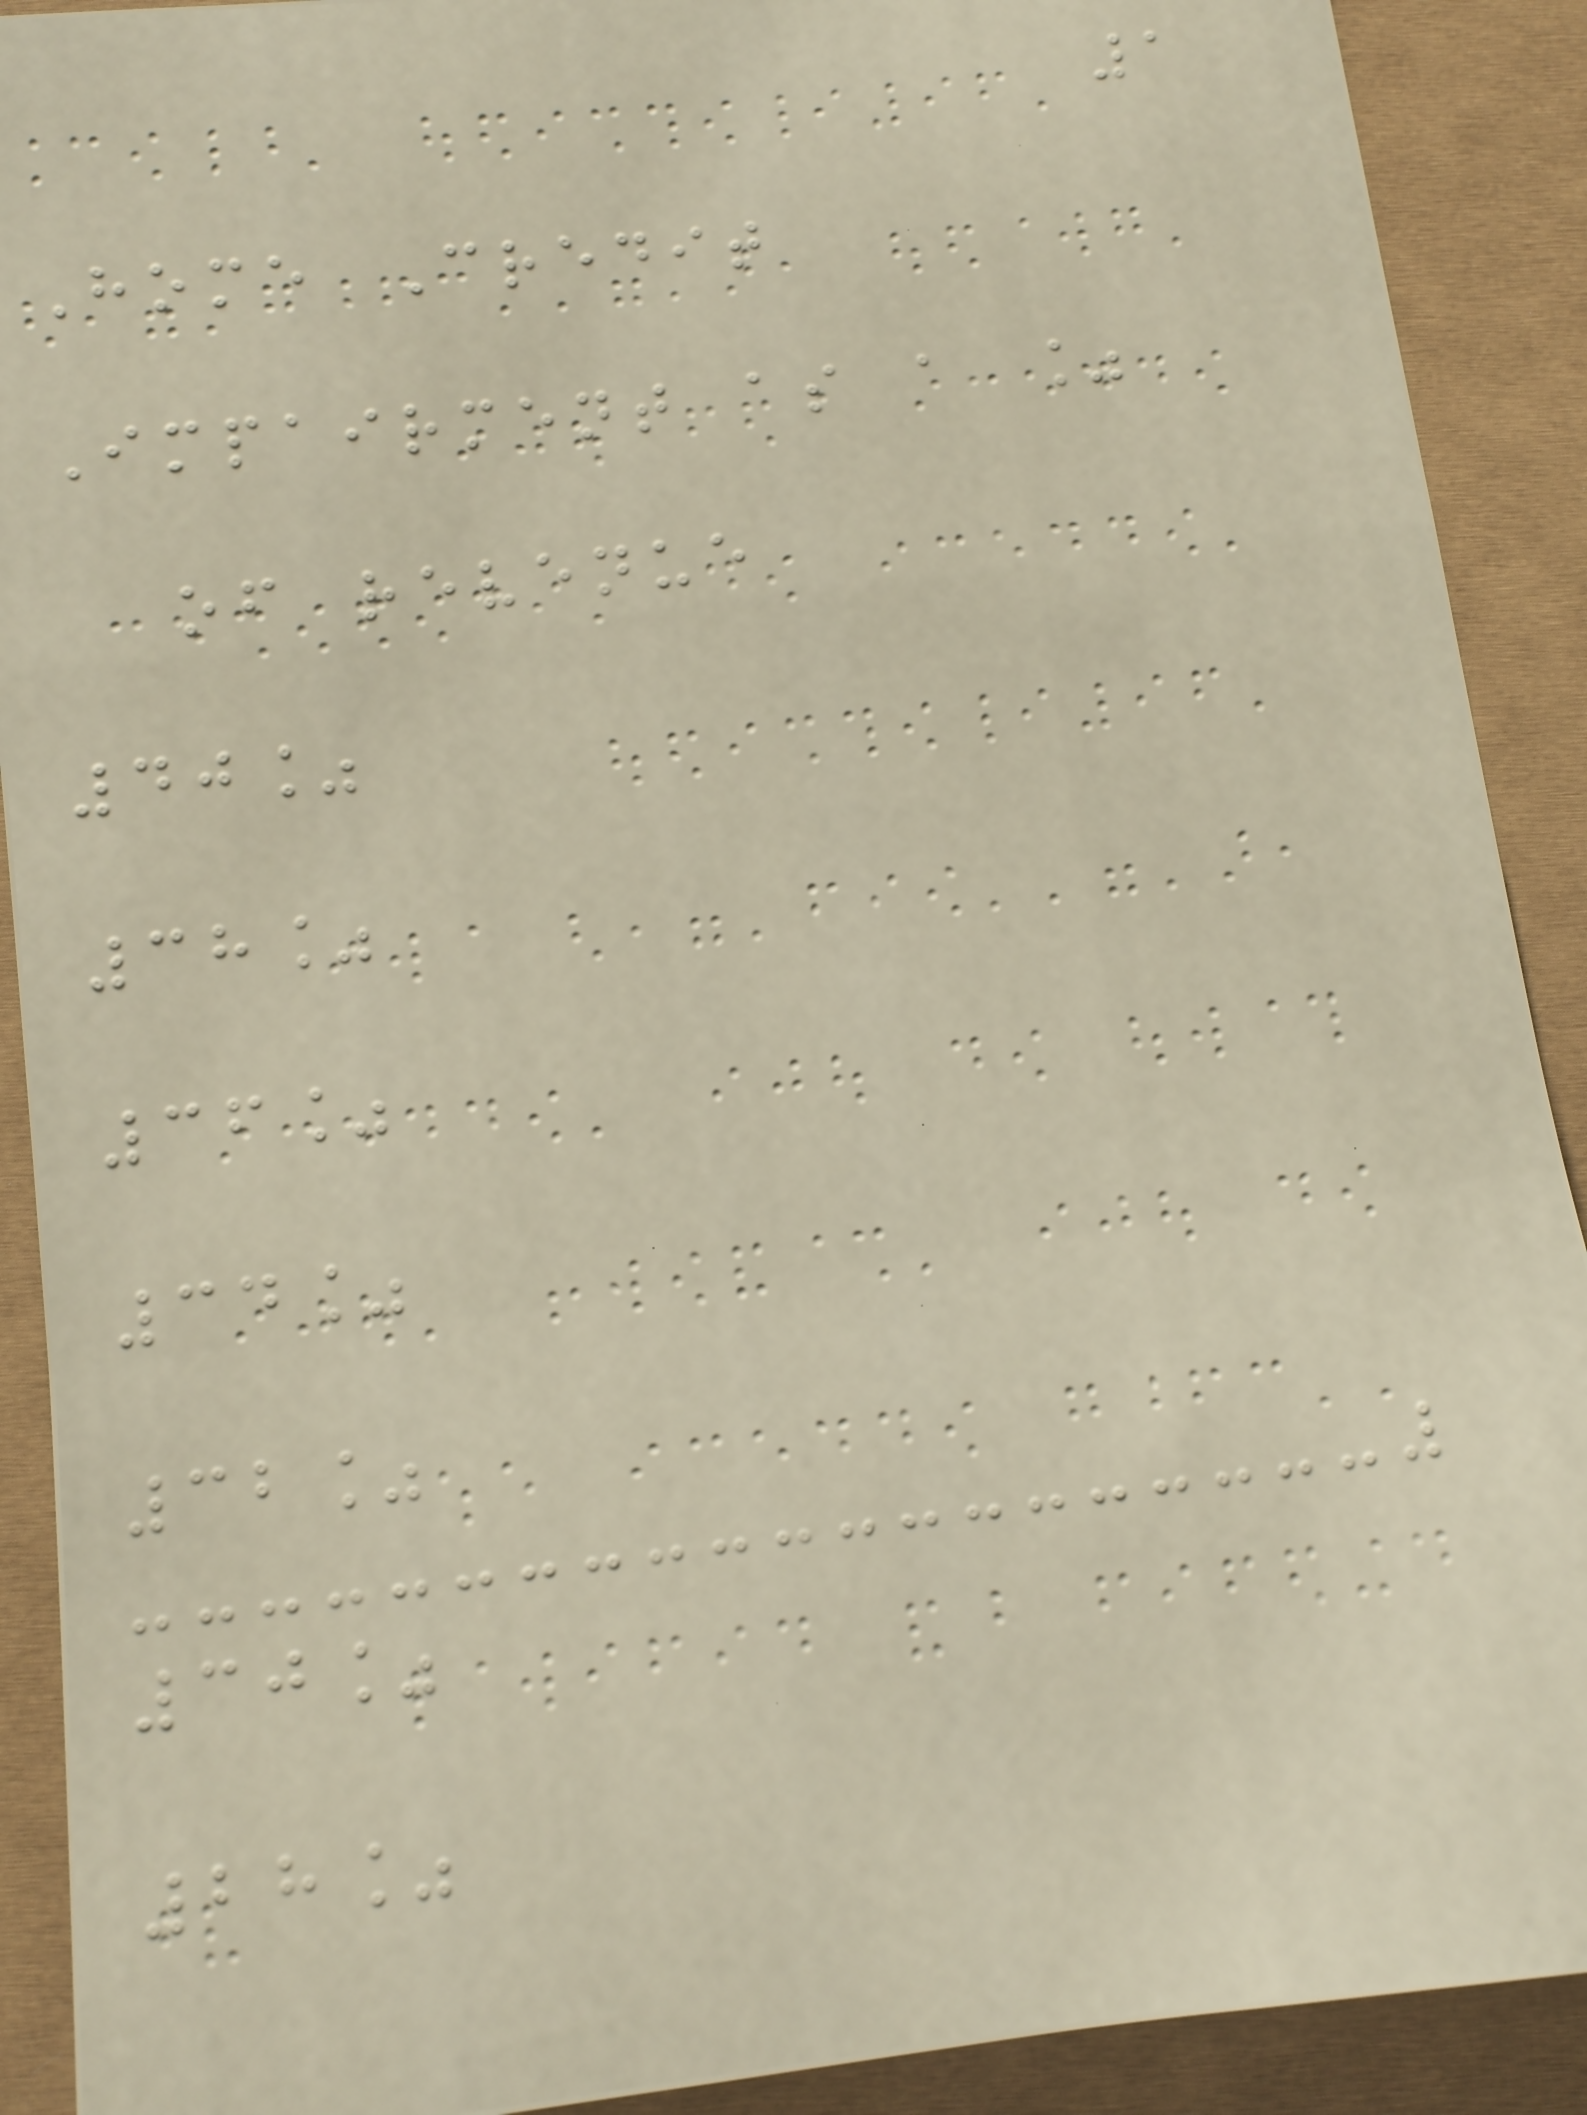1
Home Credit
Impairment as a %
of revenue
40%
38%
36%
34%
32%
30%
28%
